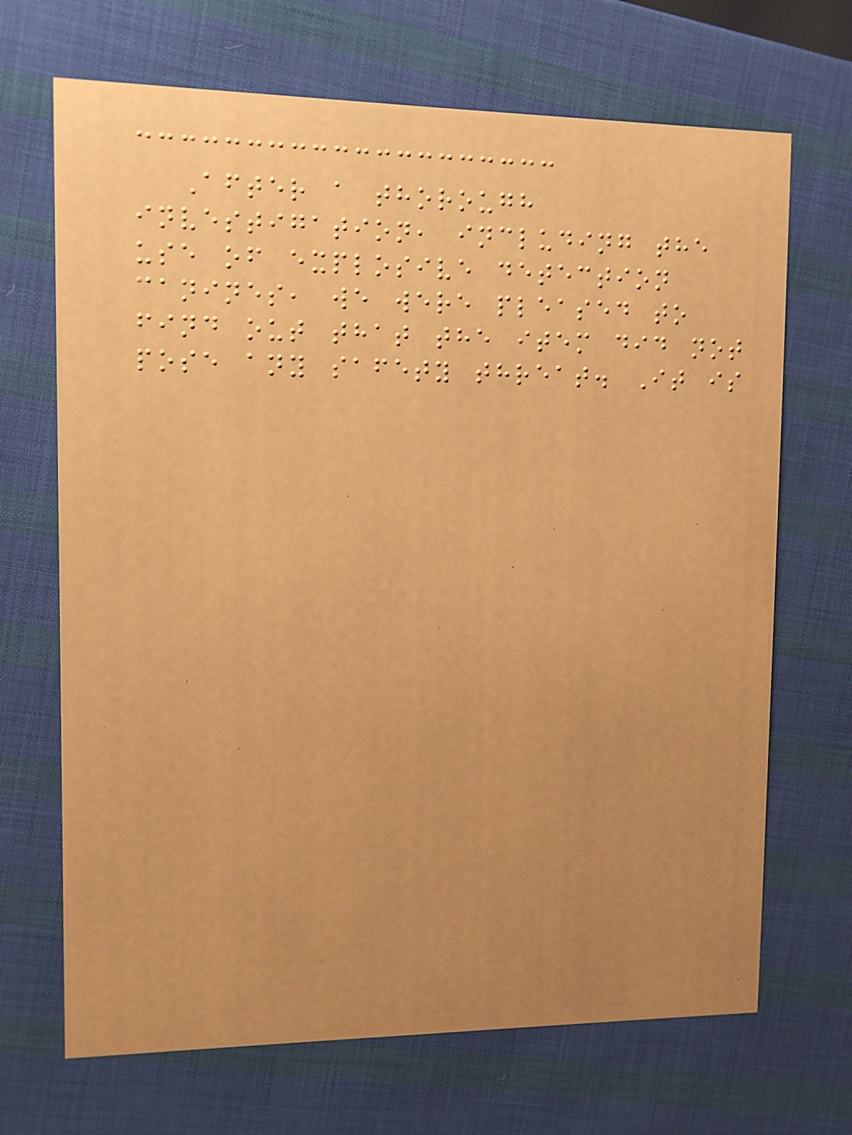After a thorough
investigation, including the
use of explosive detection
canines, we were pleased to
find out that the item did not
pose any safety threat. It is
